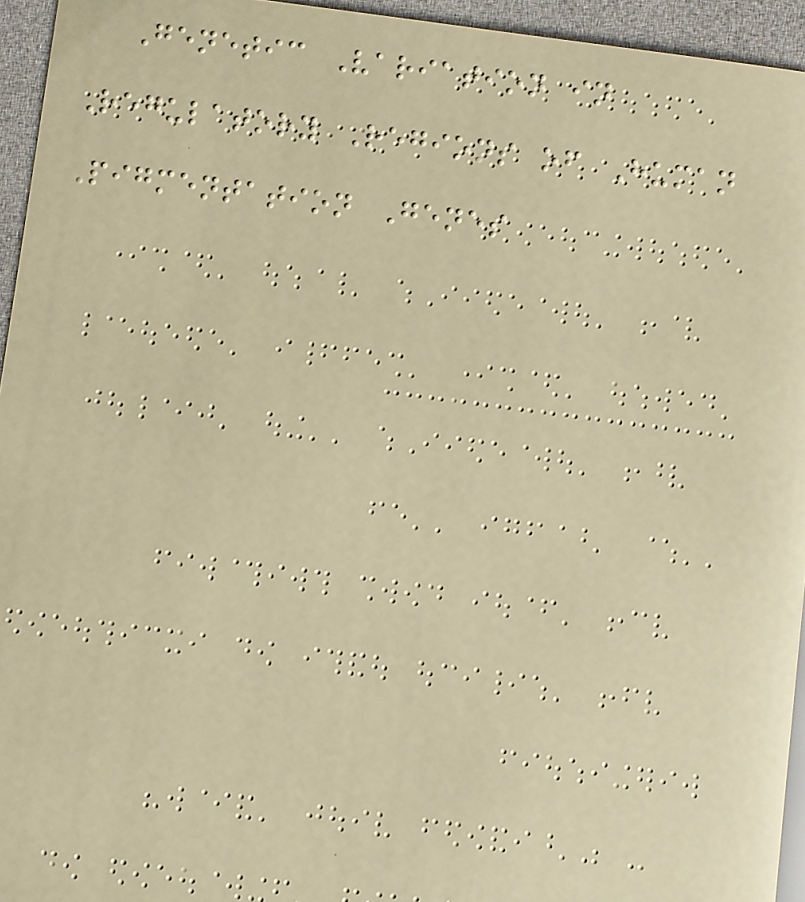Genetic Variation in
Regulatory Regions of Human
Pigmentation Genes
